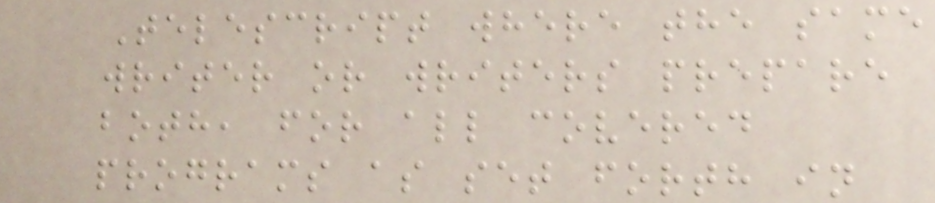Telescript where the same
writer or writers prepare
both, for all covered
programs as set forth in
